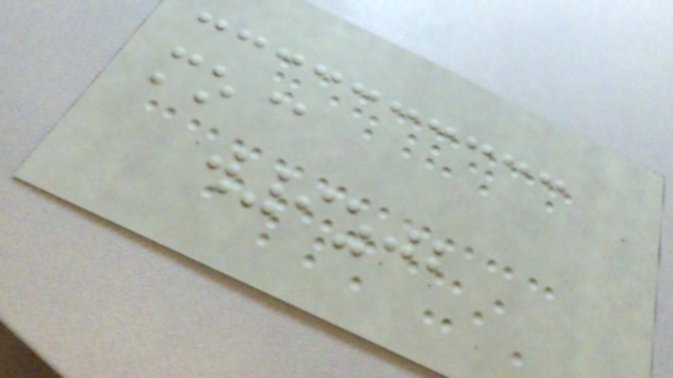mo@
w9zjb
